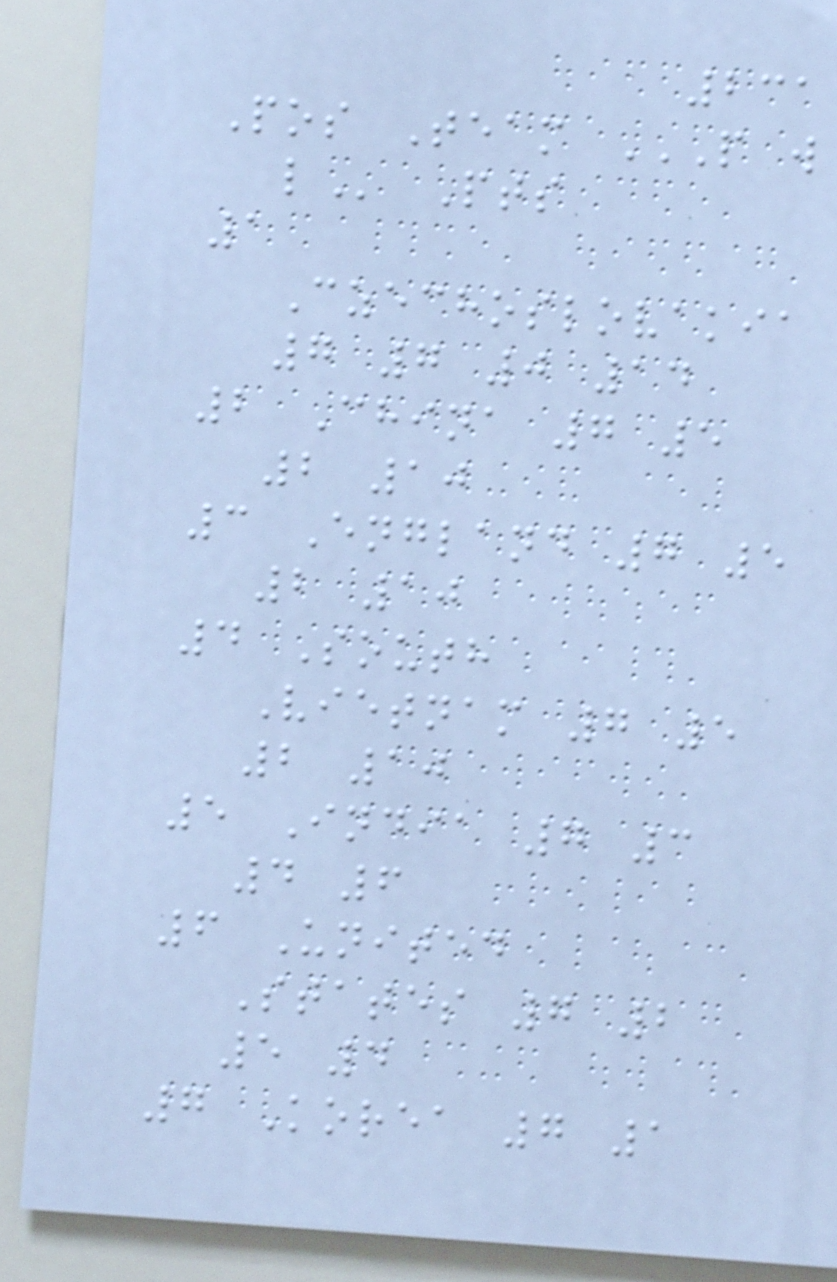231
Pos Team P W
L Pts
1
Czechoslovakia
7 7 0 14
2 China 7 5
2 10
3 England 7 5
2 10
4 South
Vietnam 7 5
2 10
5 India 7 3
4 6
6 United
States 7 2
5 4
7 Korea 7 1
